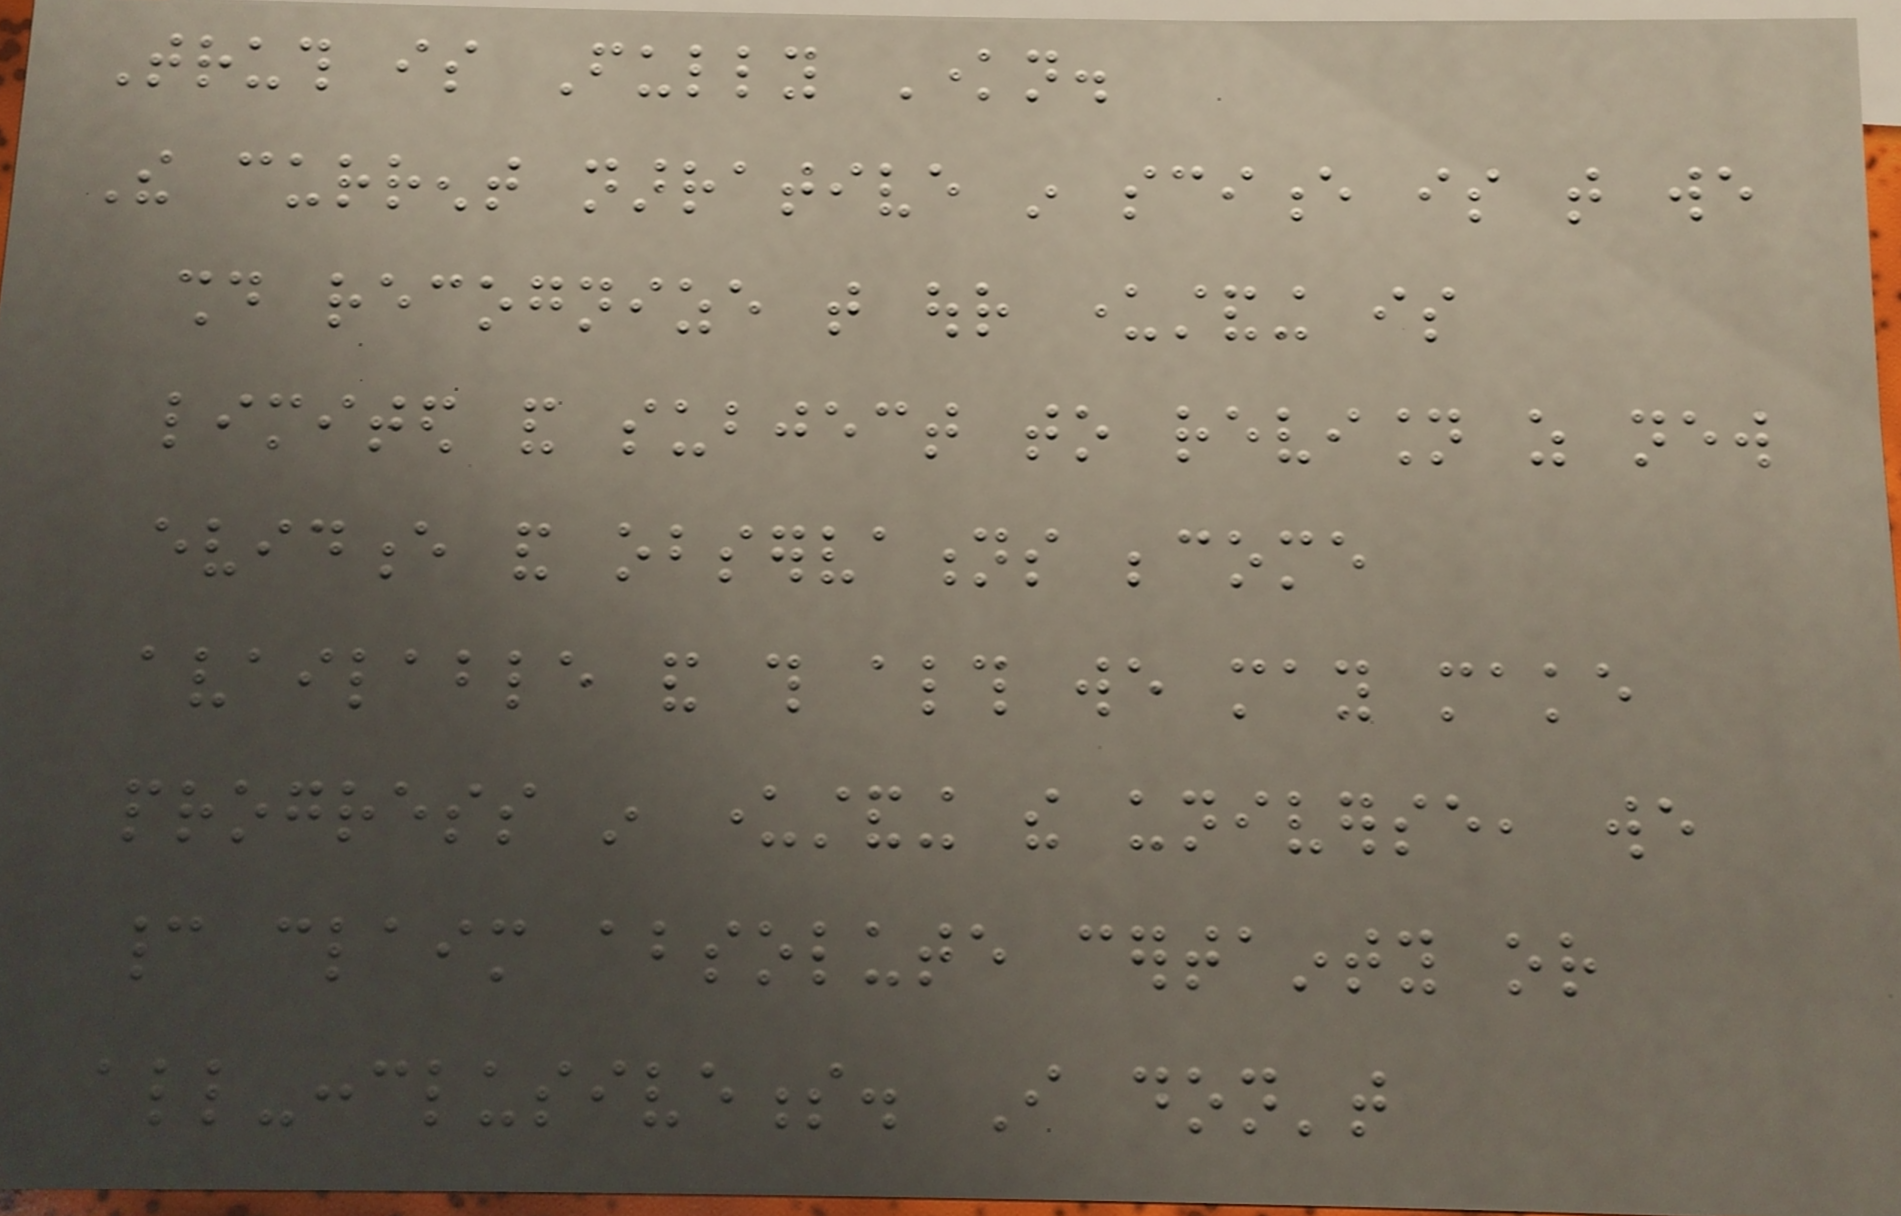Truth is Fully Known.
The current narrative in science is that we
should recognize that our understanding is
limited and subject to revision as new
evidence and observations become
available and this although we may make
progress in understanding the universe, we
cannot claim absolute certainty or
all-conclusiveness. I don't
